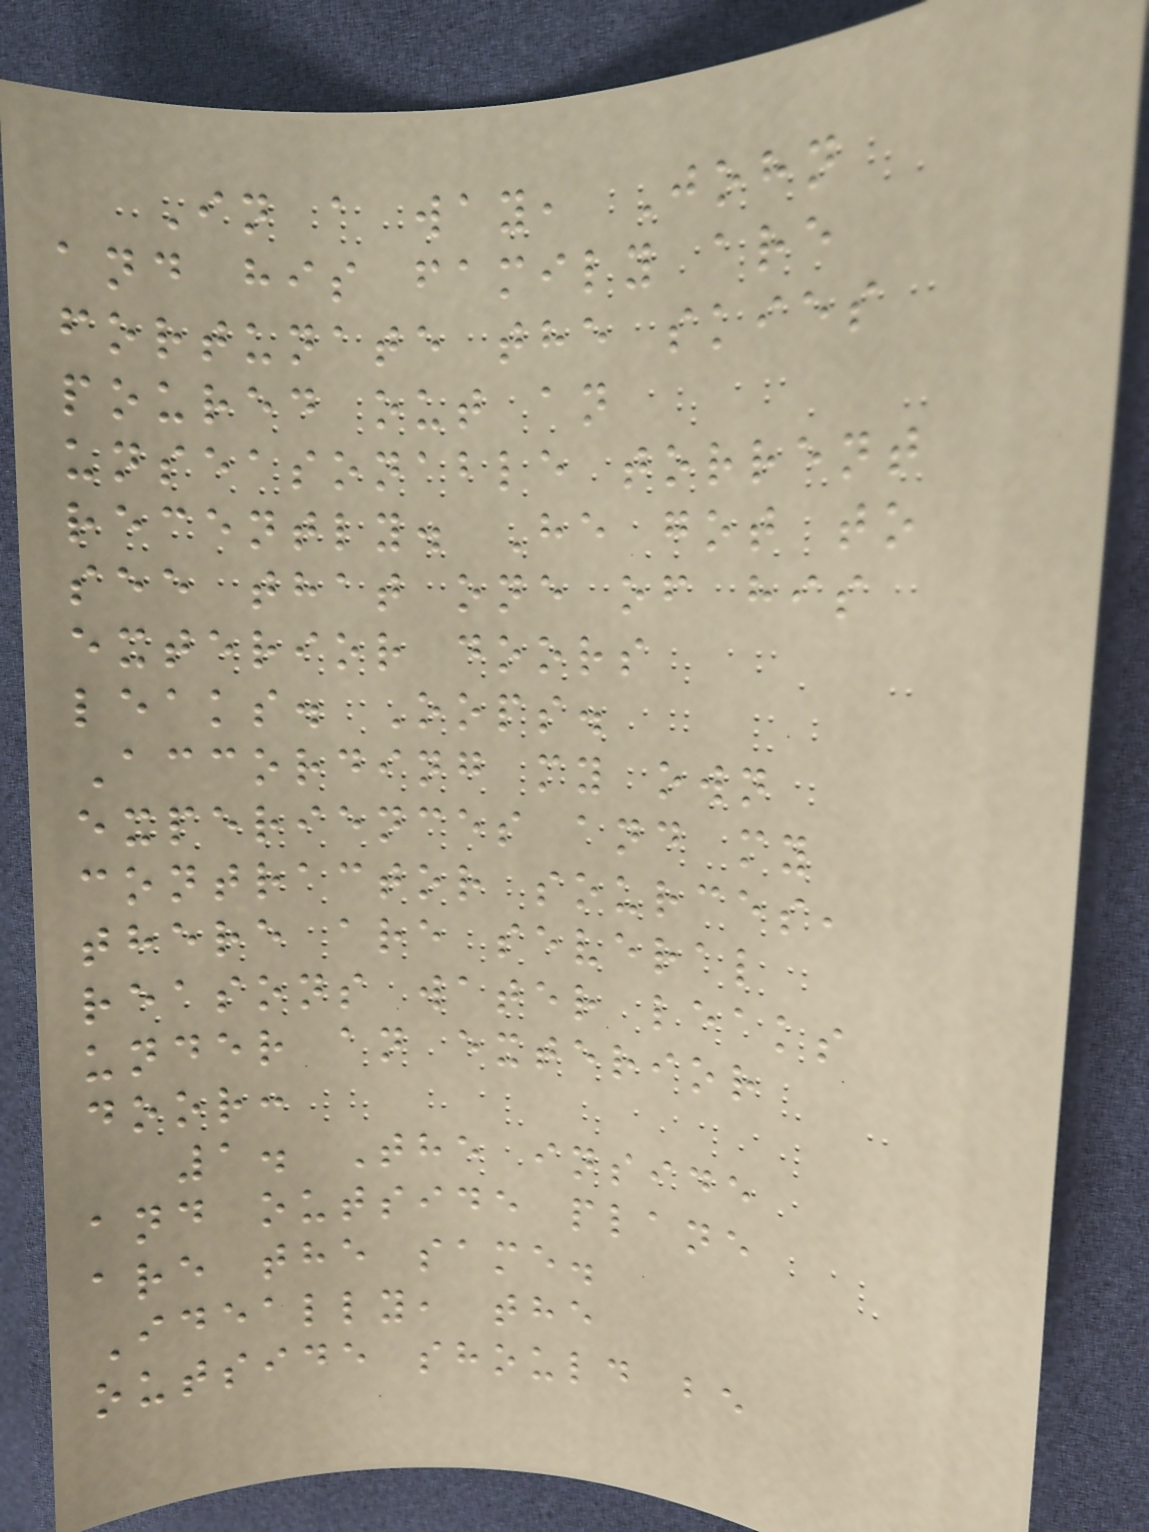In a way, John
and his family are
fortunate the skies
poured out an
unseasonable torrent
recently. He got to
see that one of his
exterior doors
leaks. Oops.
According my own
experiences and my
contractor sources,
there are several
reasons water leaks
under an exterior
door:
1. The inside
and outside plane
are the same.
Ideally, the
outside should be
